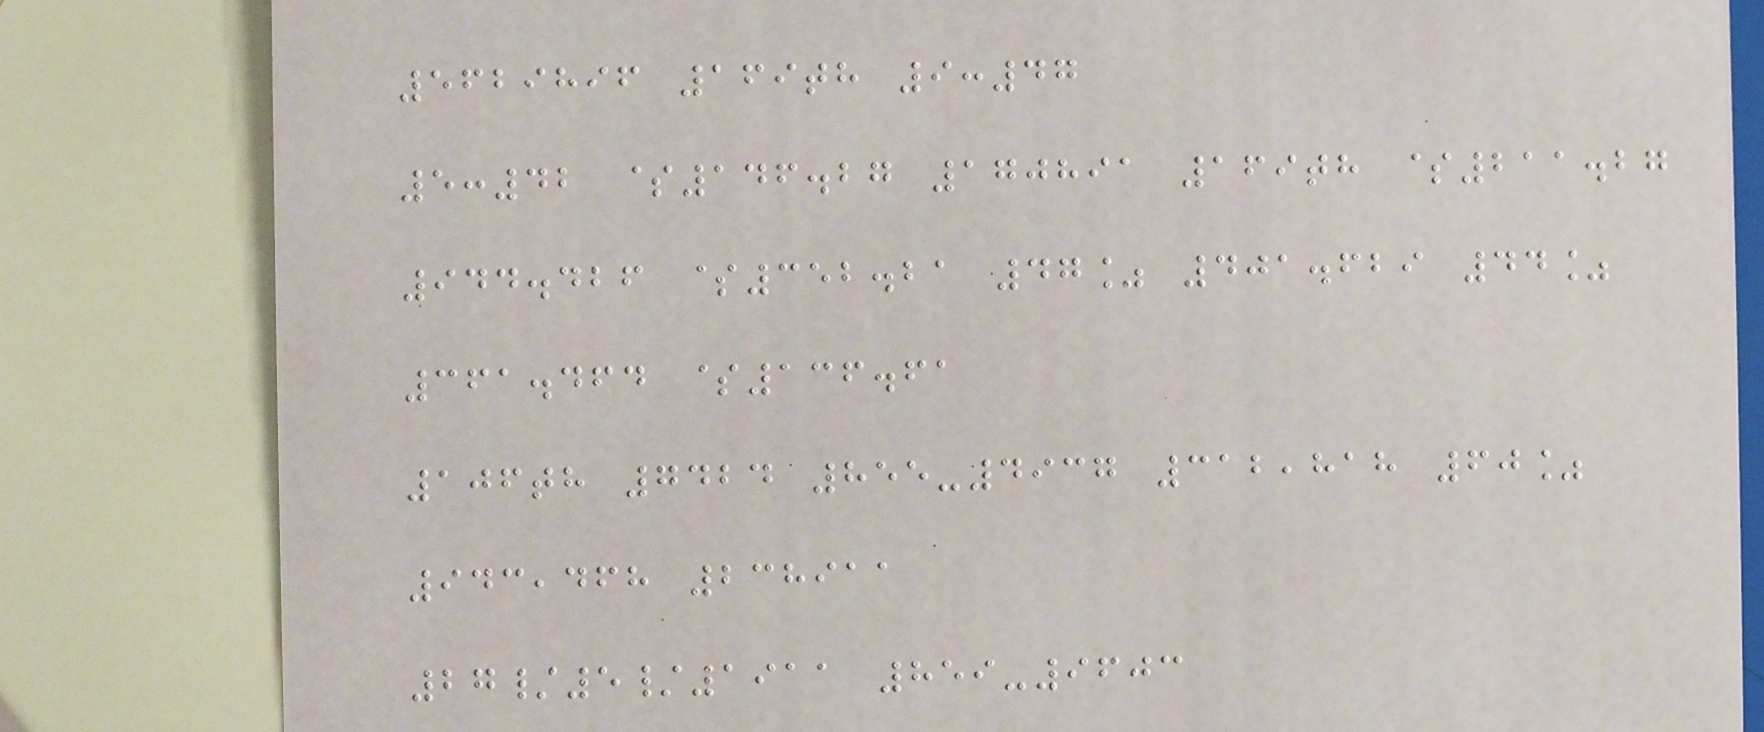5629896 169th 9:47
5:42 $146.27 170891 169th $211.27
944.426 $352.21 47% 401.629 44%
361.464 $136.61
106th 7424 855-4937 312,818 60%
943,468 238911
27/5/1911 859-9603
